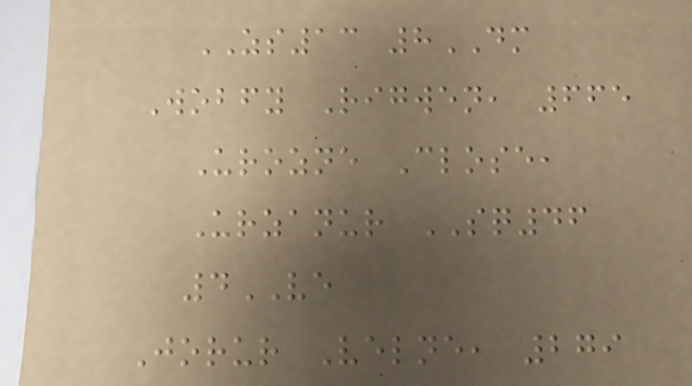ZS13 8DM
Wobfy Rigwen, 665
Urozne Close,
Urzanur SQ46
4VE
Jorur Velne, 279
